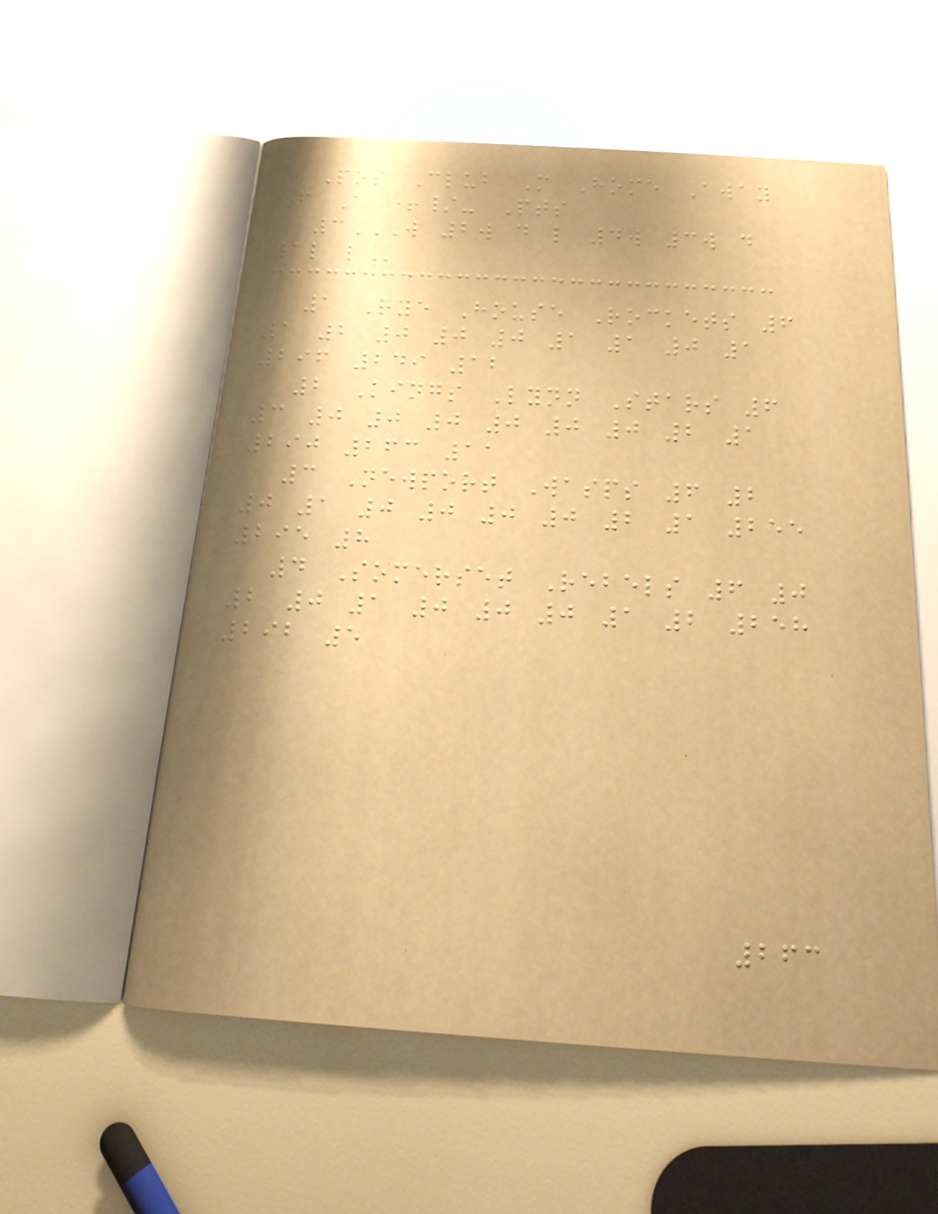Pos Club M Home Away
F A +/- Pts
3W 2W D L 4W 3W D
1L L
1 Rye House Rockets 6
1 2 0 0 0 1 1 0 1
296 249 12
2 Kings Lynn Stars 6
3 0 0 0 0 0 0 2 1
290 263 11
3 Newport Wasps 6 2
0 1 0 0 0 0 2 1 255
295 8
4 Somerset Rebels 6 0
2 0 1 0 0 0 1 2 258
292 5
263
